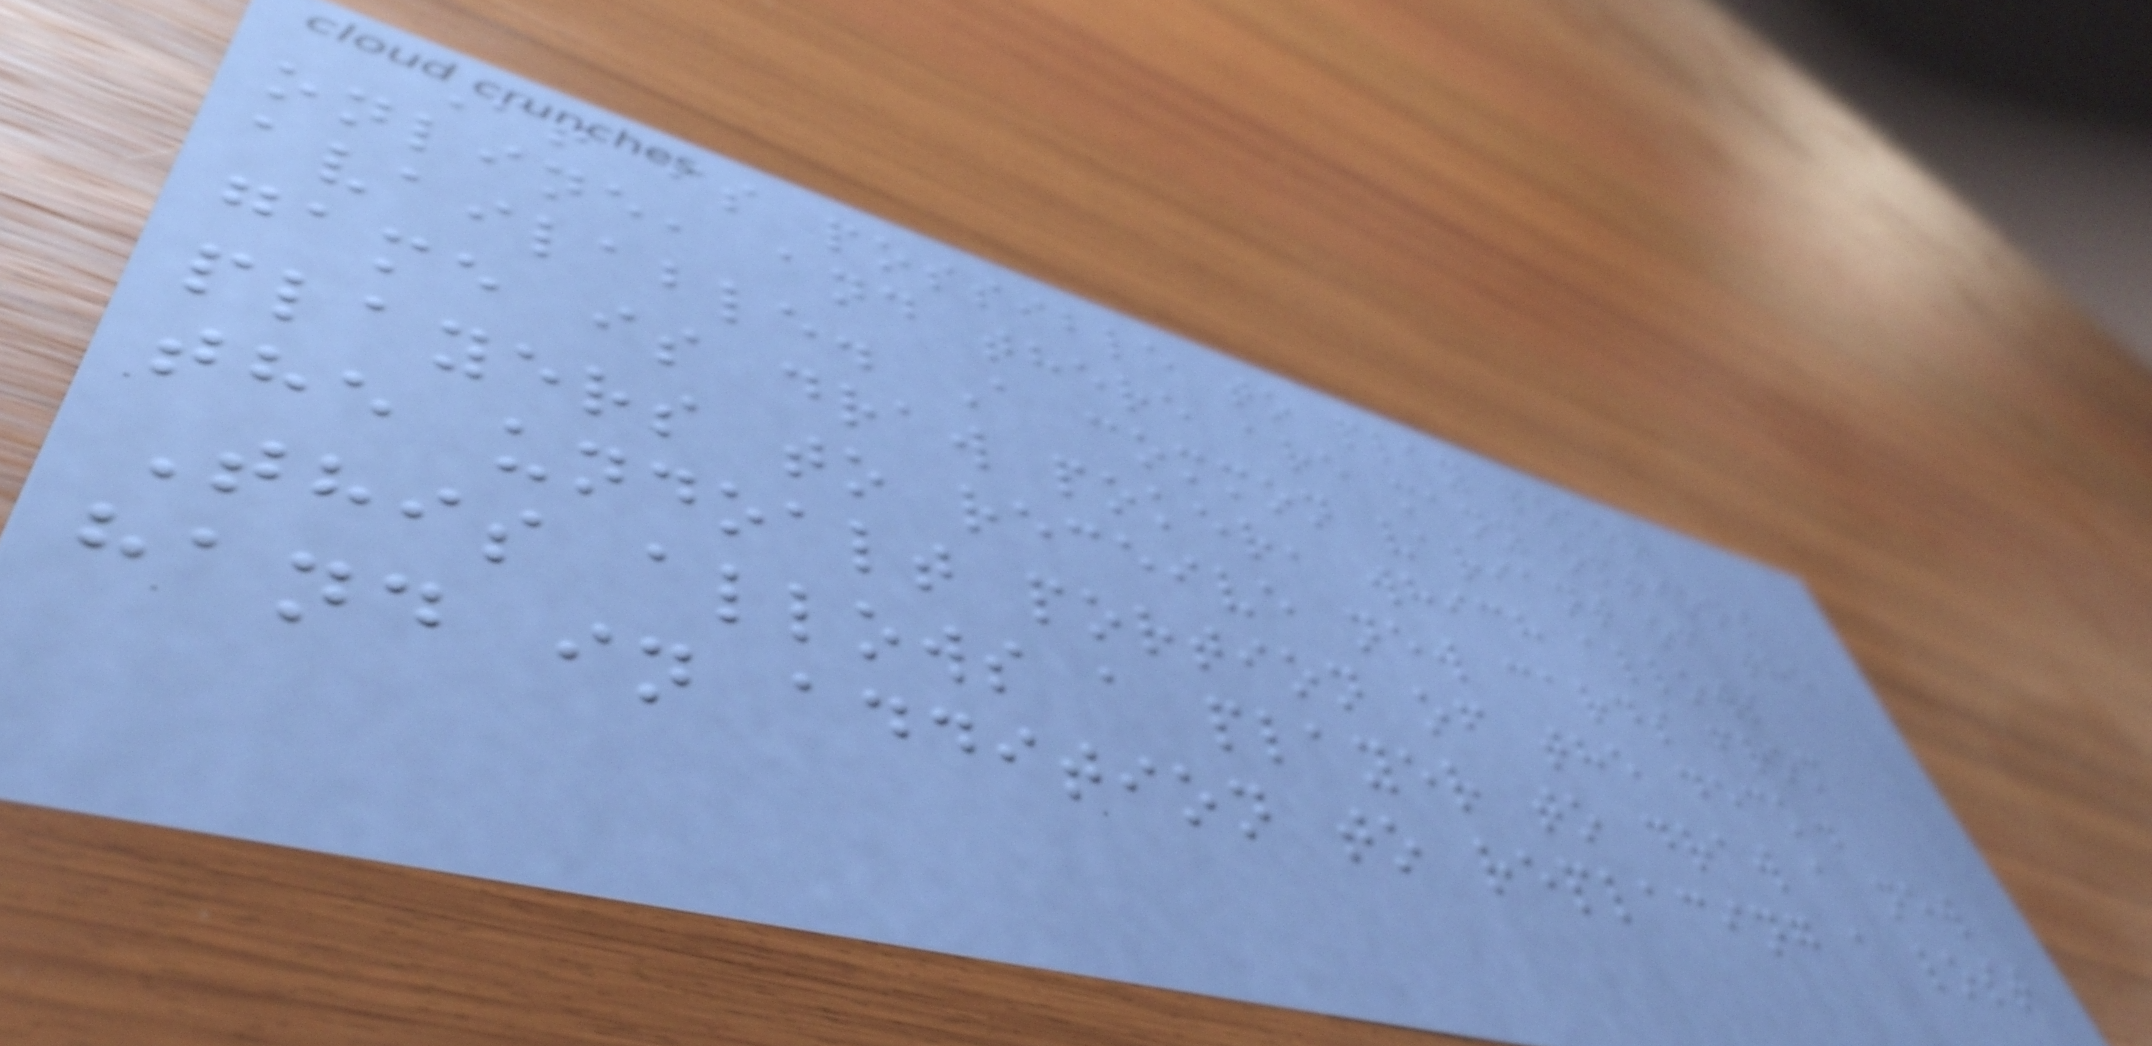It is possible to play poker
online, and there are many options
available. A common variant of the
game is draw poker, which allows
players to receive new cards from
the undoalt portion of the deck.
This allows a player to draw a new
hand in addition to replacing a lost
